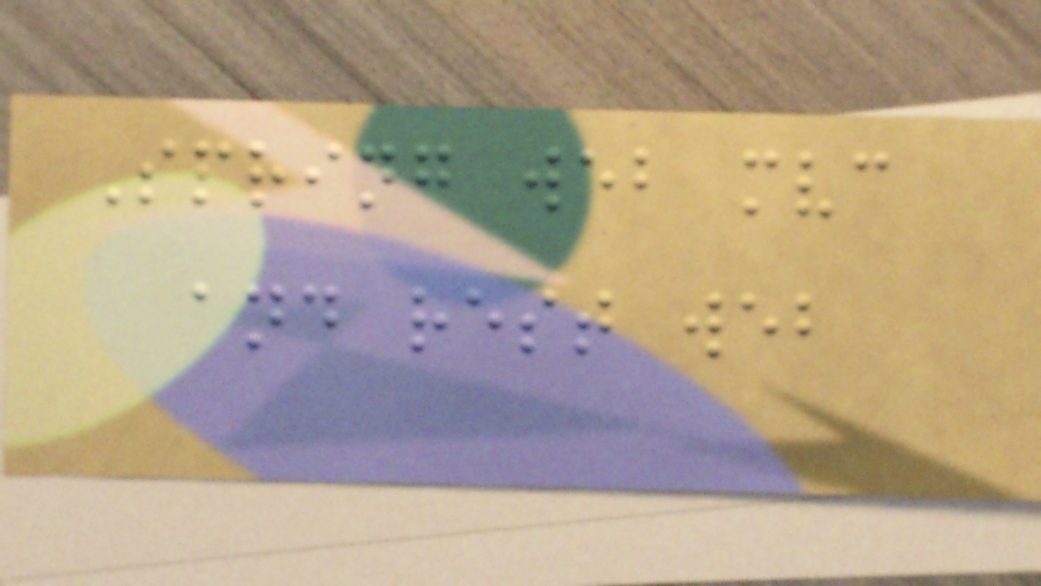Spring web mvc
and rest web
